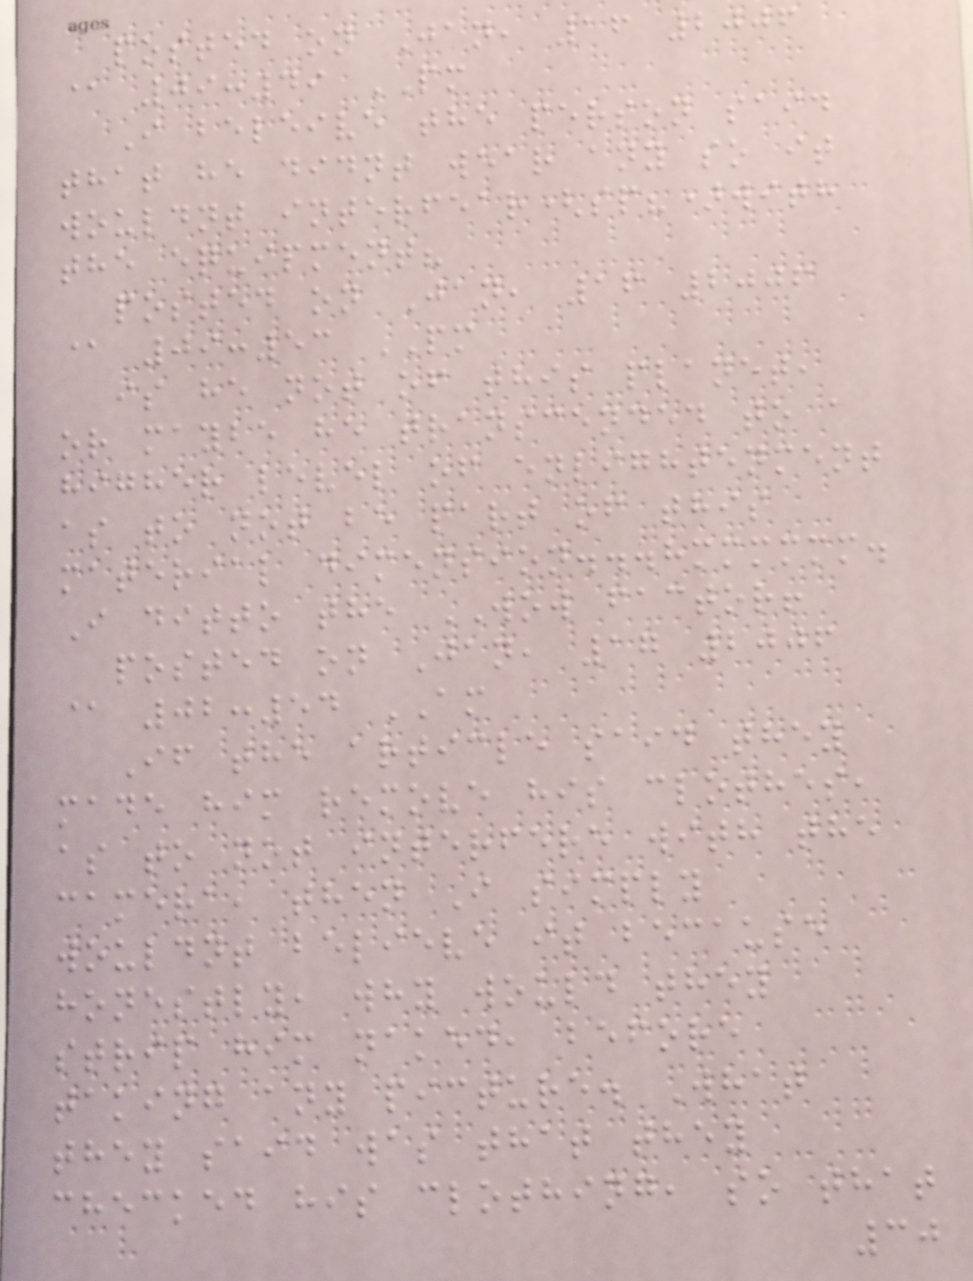posted on Jan, 16 2006
@ 09:49 PM
I beleive the person said
that he didnt wear any so it
wouldnt interfear(sp?)with
the equipment?
posted on Jan, 16 2006
@ 09:53 PM
is he not of this planet,
or maybe he transcended to a
higher level of enlightenment
as to not be part of this
material dimension...hmmmmmm.
I ditto the WOW factor!
posted on Jan, 17 2006
@ 02:54 AM
If the article said they
made him remove his clothes,
as to not interfere with the
camera, then I simply
wouldnt believe it because
honestly, why would they
strip him naked, before
taking any picture. What
they said was that they
checked his clothing, so that
30
